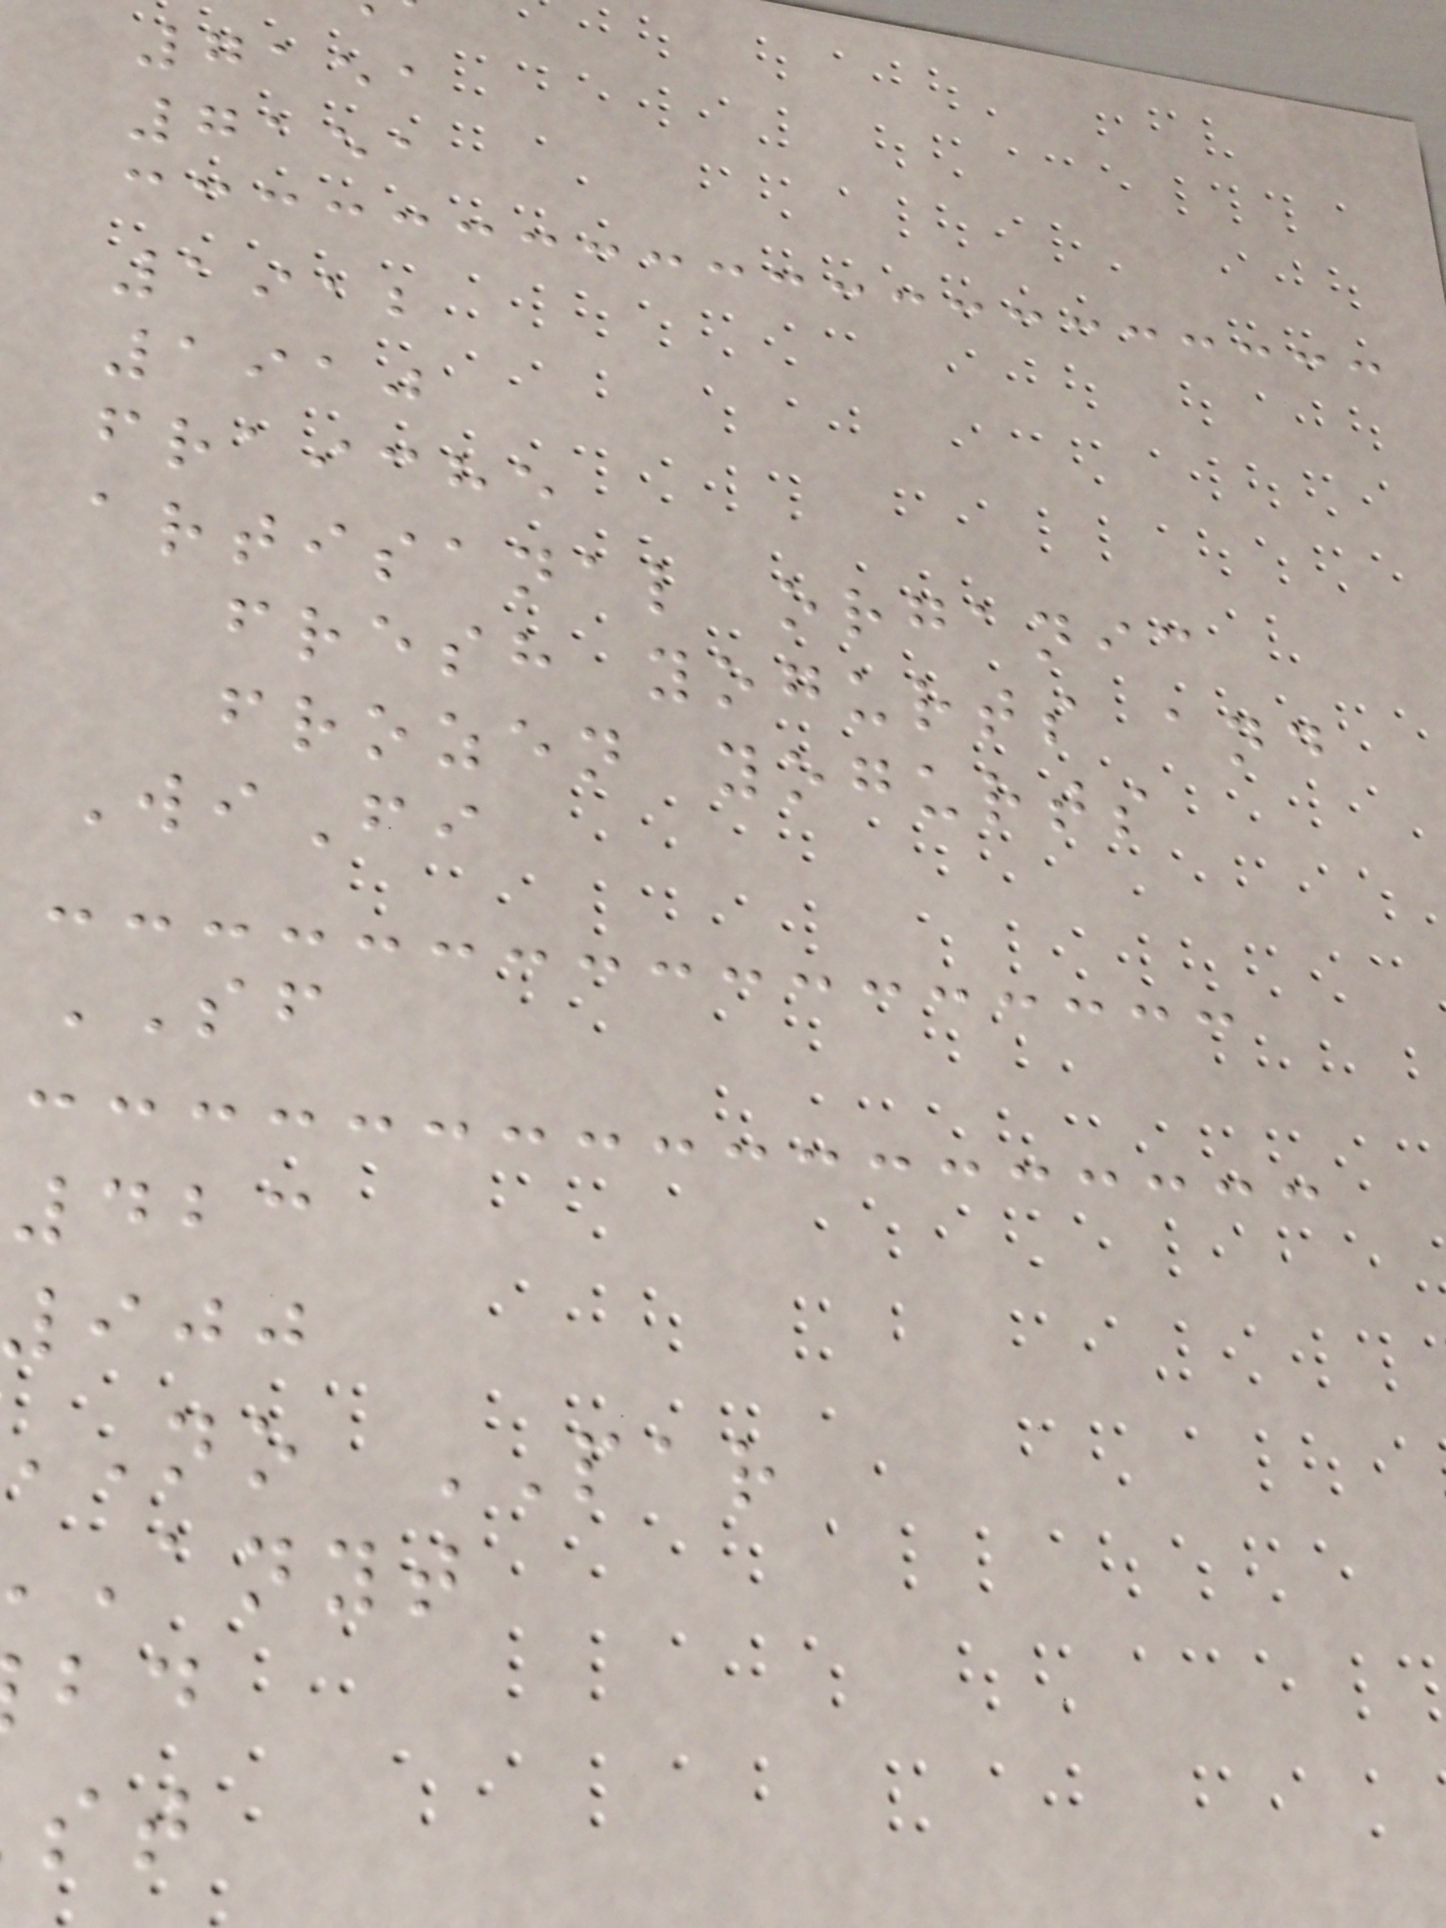7151
7151
1912
1910
fraiche
artisanal organic
fresh yogurts and
frozen yogurts
WiFi
SF
423
900
no PAR
anyt
